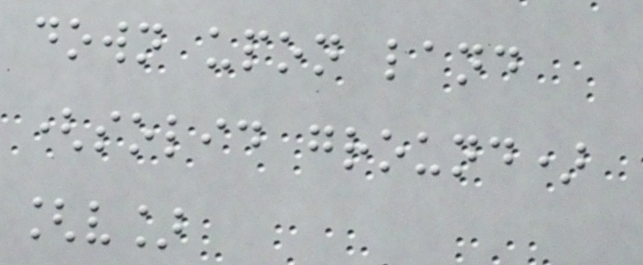down upon land
(solid ground)
[v]
